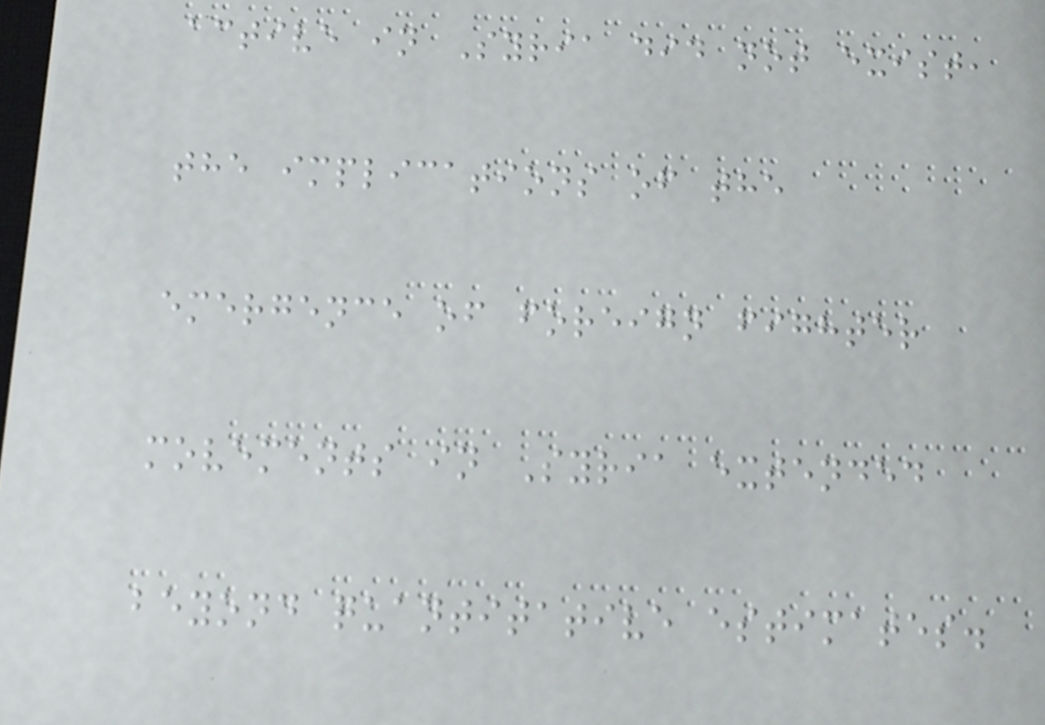active in Syria did not exist,
the implications of the
emergence of foreign fighter
movements in Syria extended
beyond quantitative estimates.
